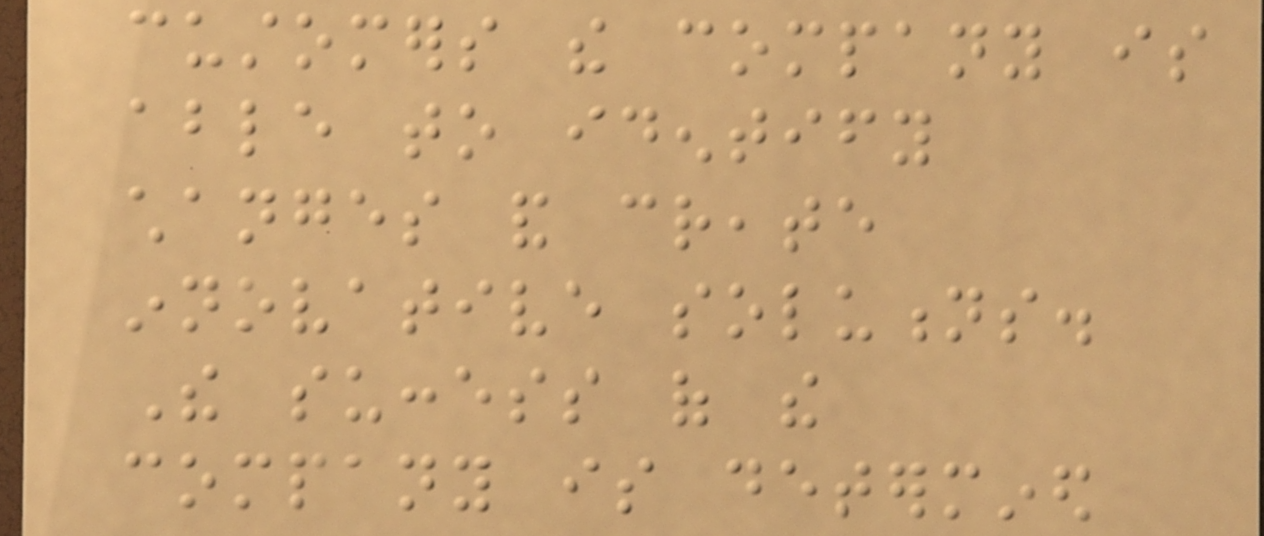customers the company is
able to identify
changes and create
innovative solutions.
The success of the
company is determined
